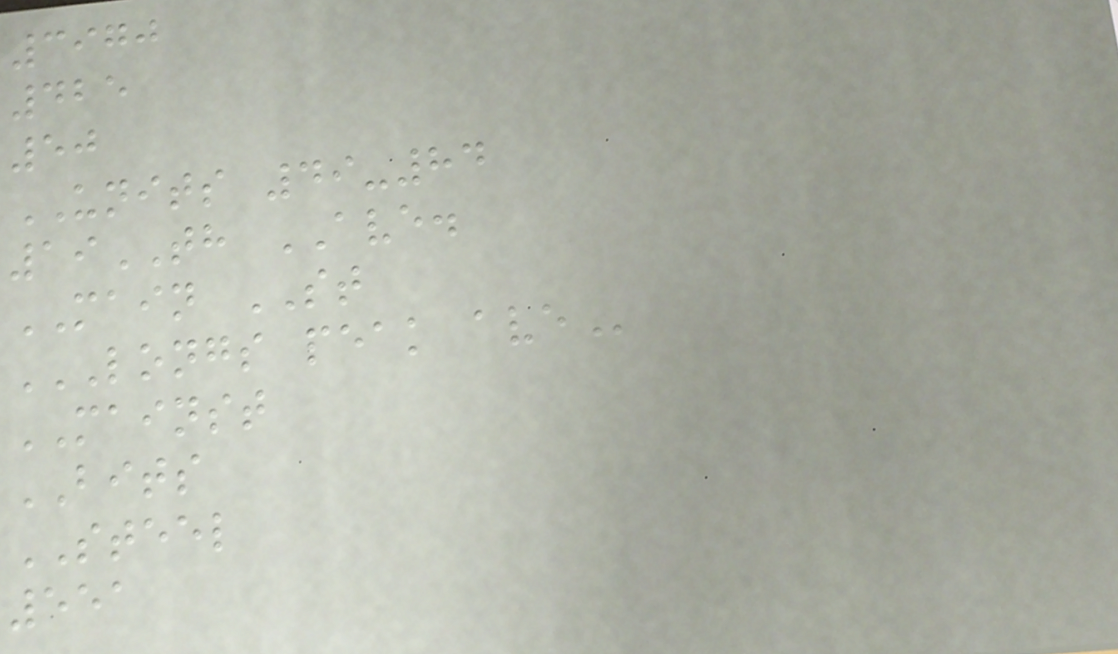3970
425
50
UNITS 49-84
19TH AVE.
MAIN ST
LONGS PEAK AVE
MAINST
BITS
STEEL
551
